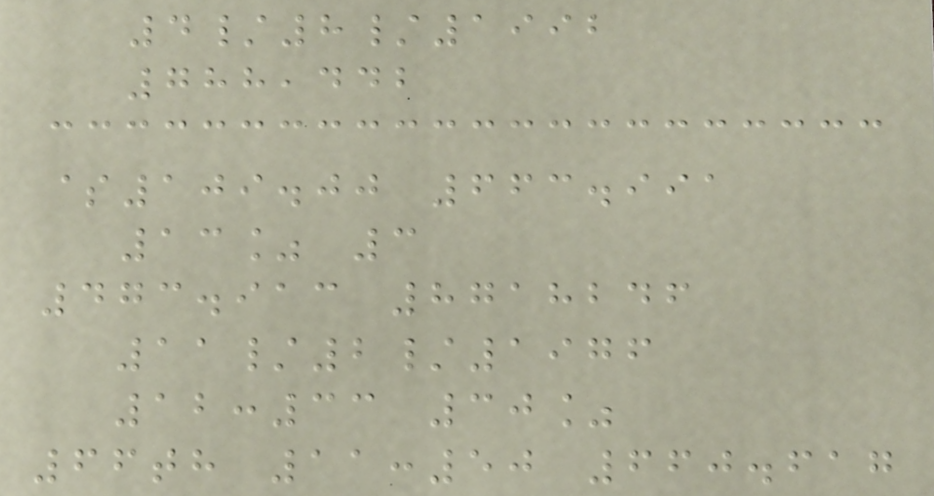4/8/1992
788,442
$109.00 663.991
13% 3
473.913 8718246
11/2/1976
12:33 30%
66th 11:50 660.617
